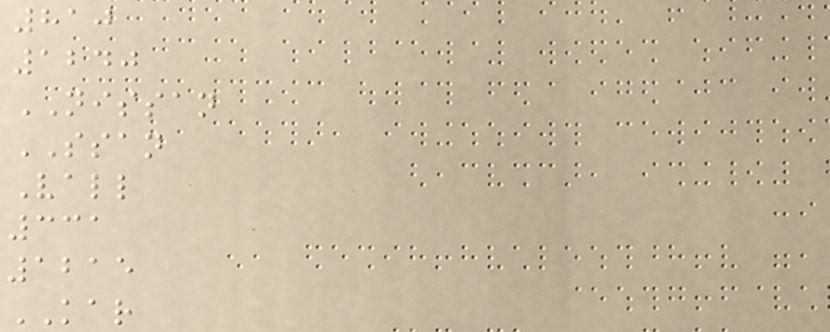810
1240
NISSAN
SSAN
Vall
331
1215
KAR
